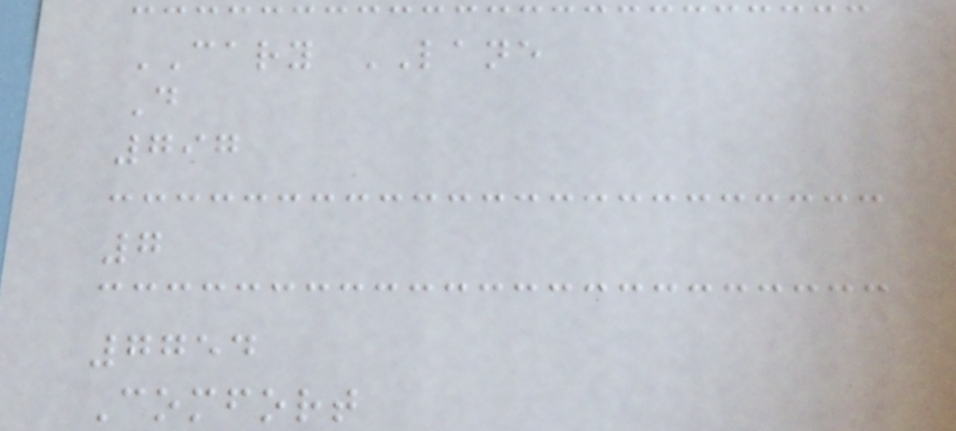CARY LANE
D
797
7
7754
Comfort
